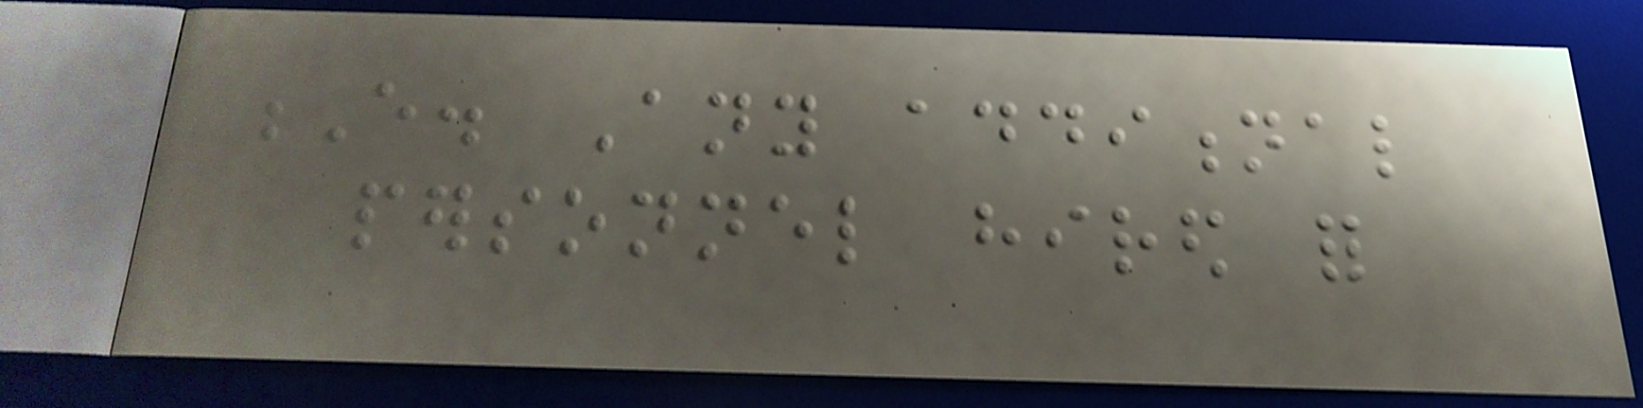E. Any additional
personnel hired for
